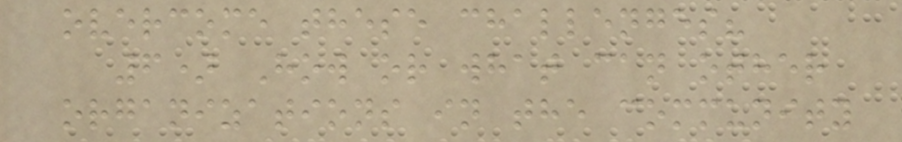overcome these challenges?
6) How or what can other
organizations in the community
